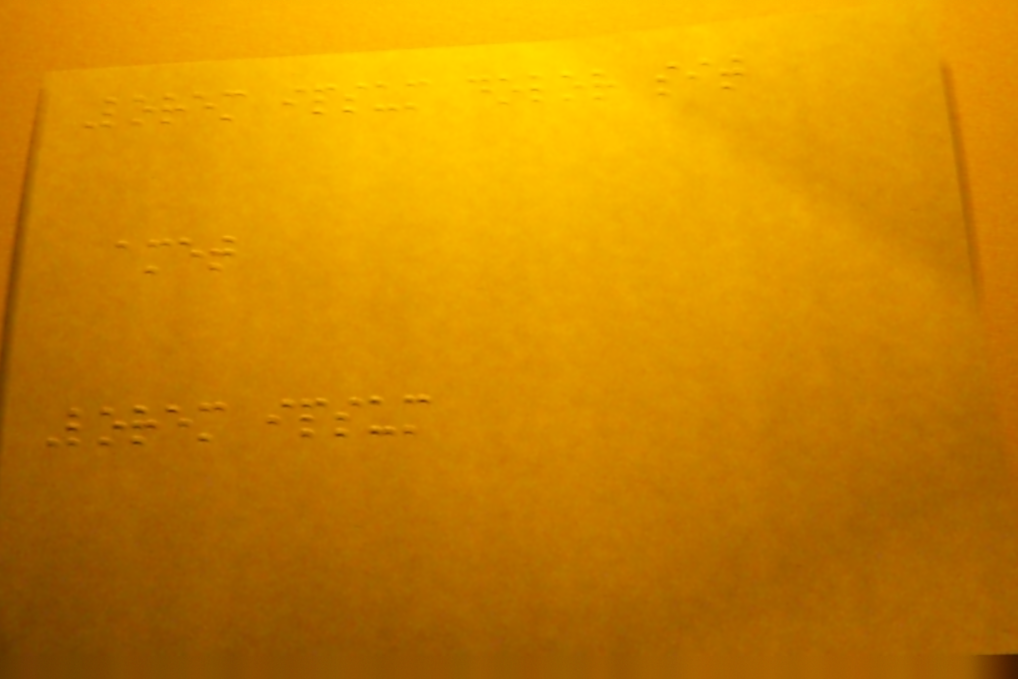Lorem ipsum dolor sit
amet
Lorem ipsum
